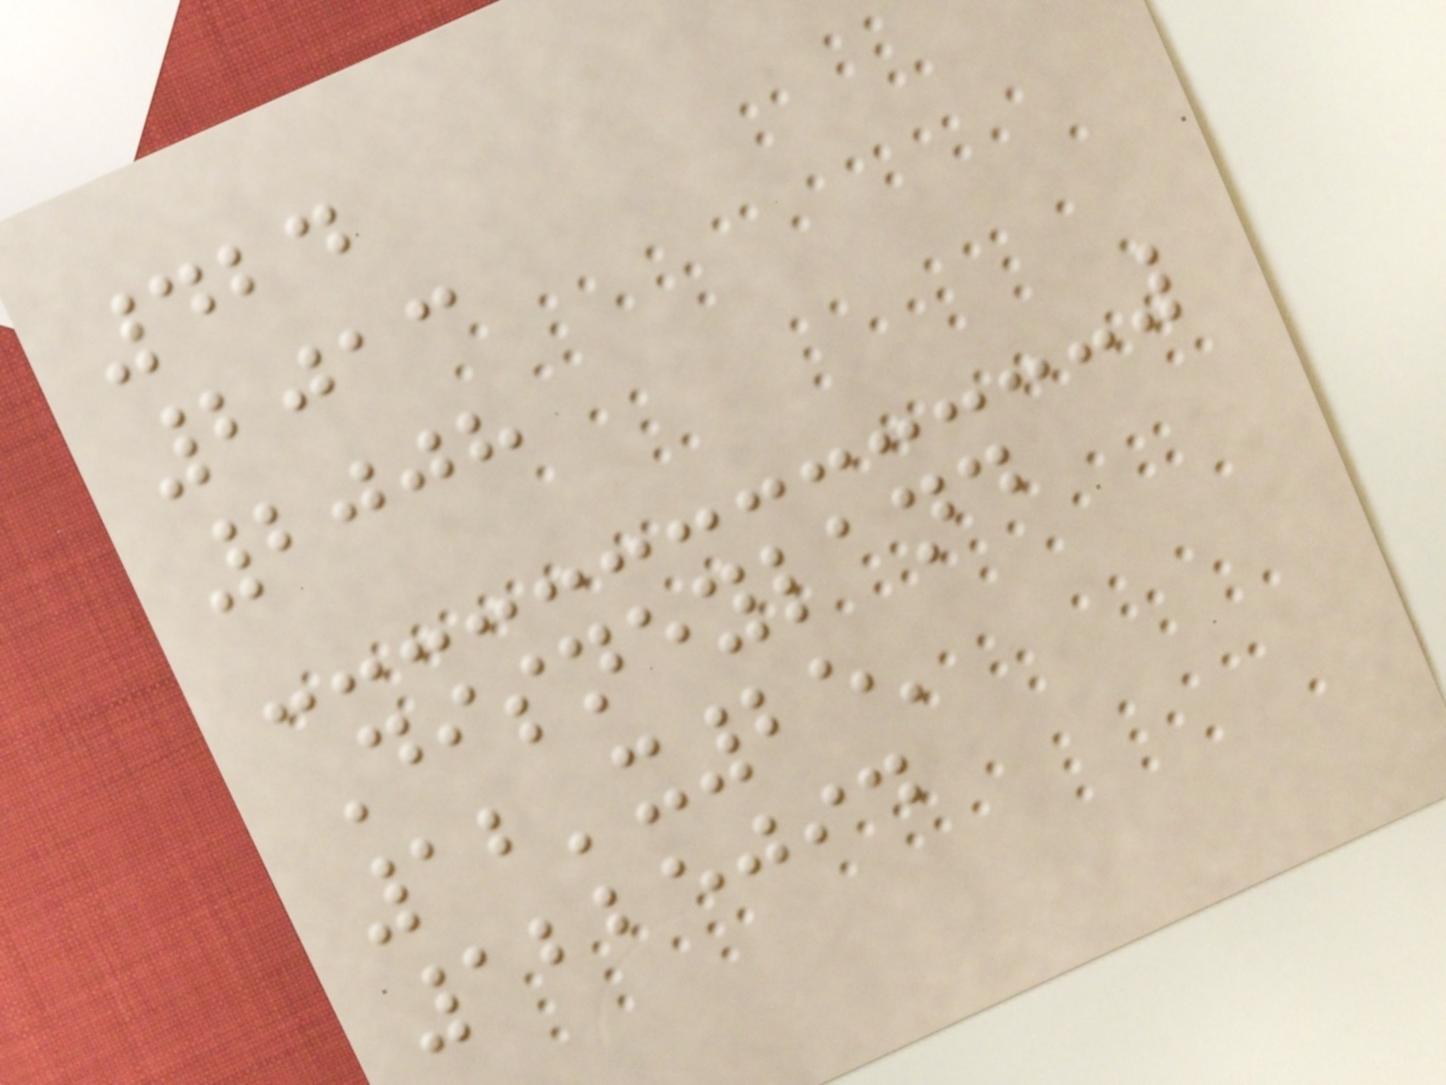424
2013
2008
Disneyland
12'x25'
1225094
